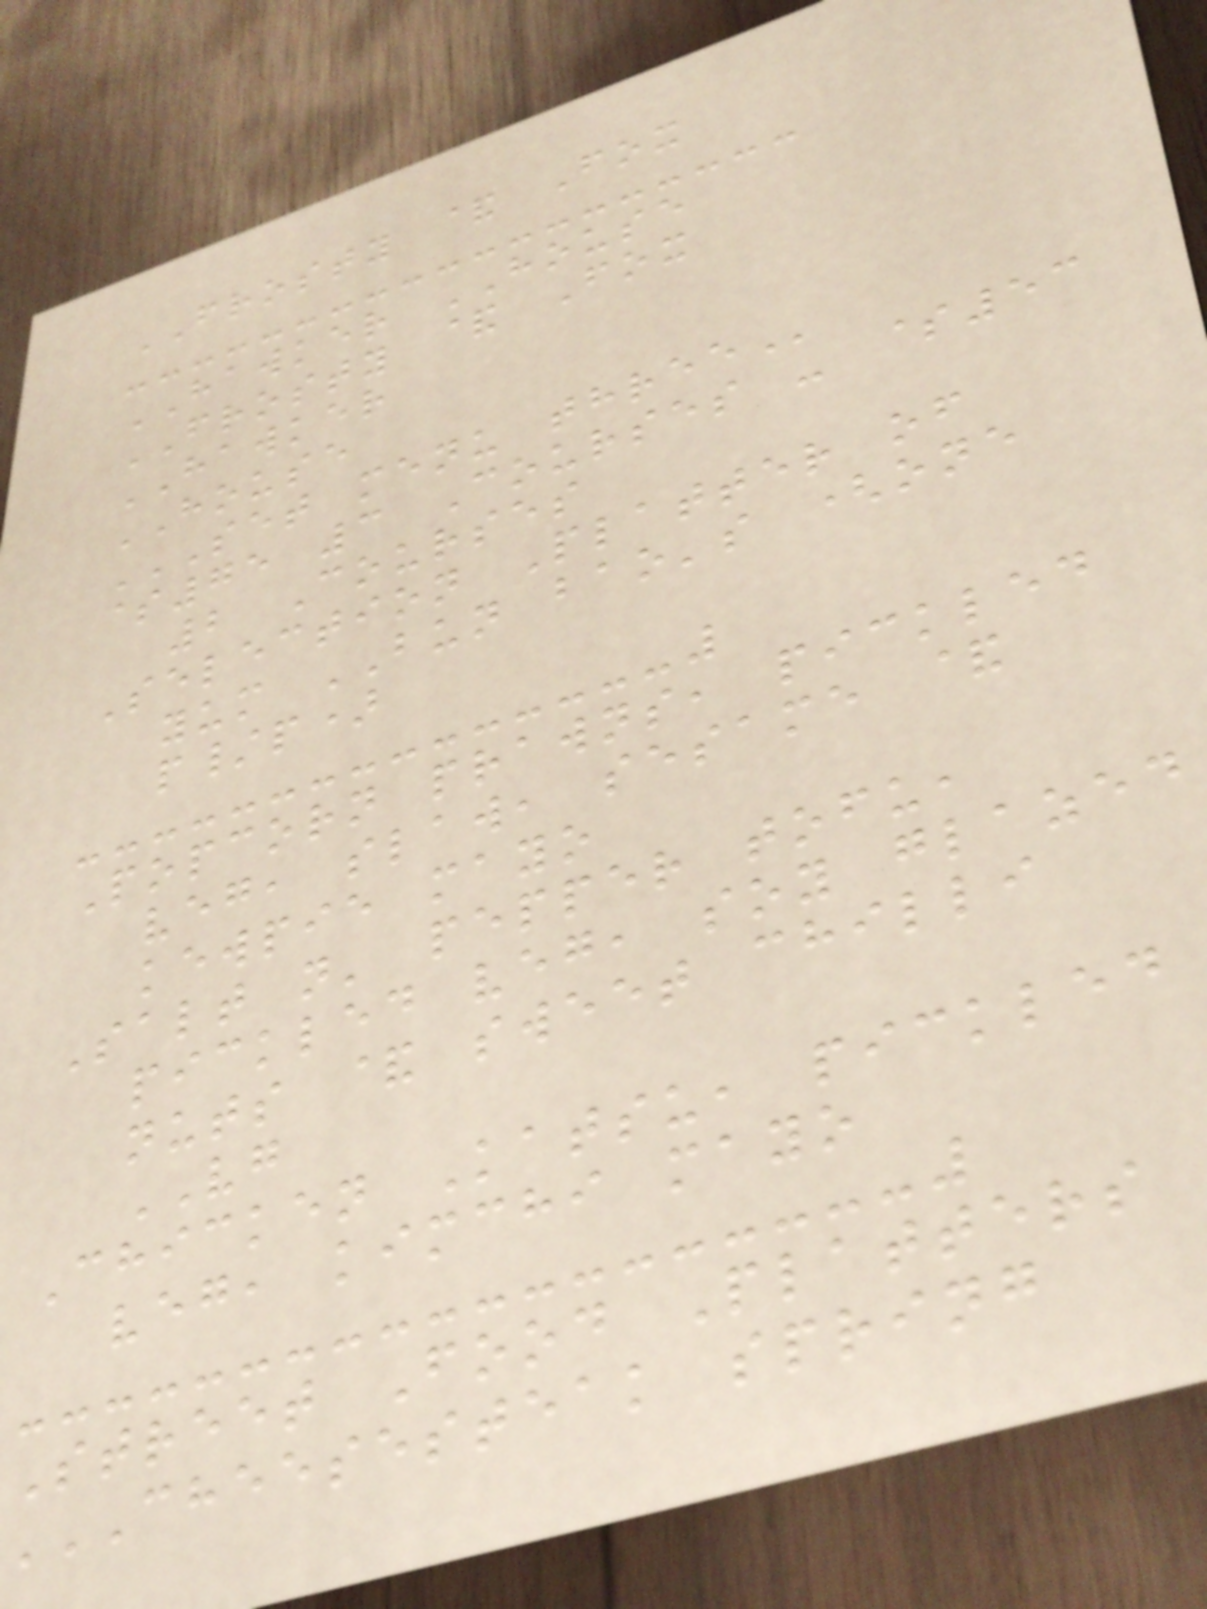FROSTY & Fox
HAWKER HOUSE
FROSTY & Fox
HAWKER
HOUSE
SET MENU THREE
$75 3 Courses - $53
2 Courses
Selection Platter of
yum BUN bao's (one
p/p)
Popcorn prawns, pickled
veg, slaw, sesame &
kewpie mayo
Salt n' pepper tofu,
pickled veg, soy glazed
nuts & sweet chilli
VG
Chicken Katsu, pickled
veg, kimchi mayo
Street Food Platters
CHEESESTEAK SPRING
